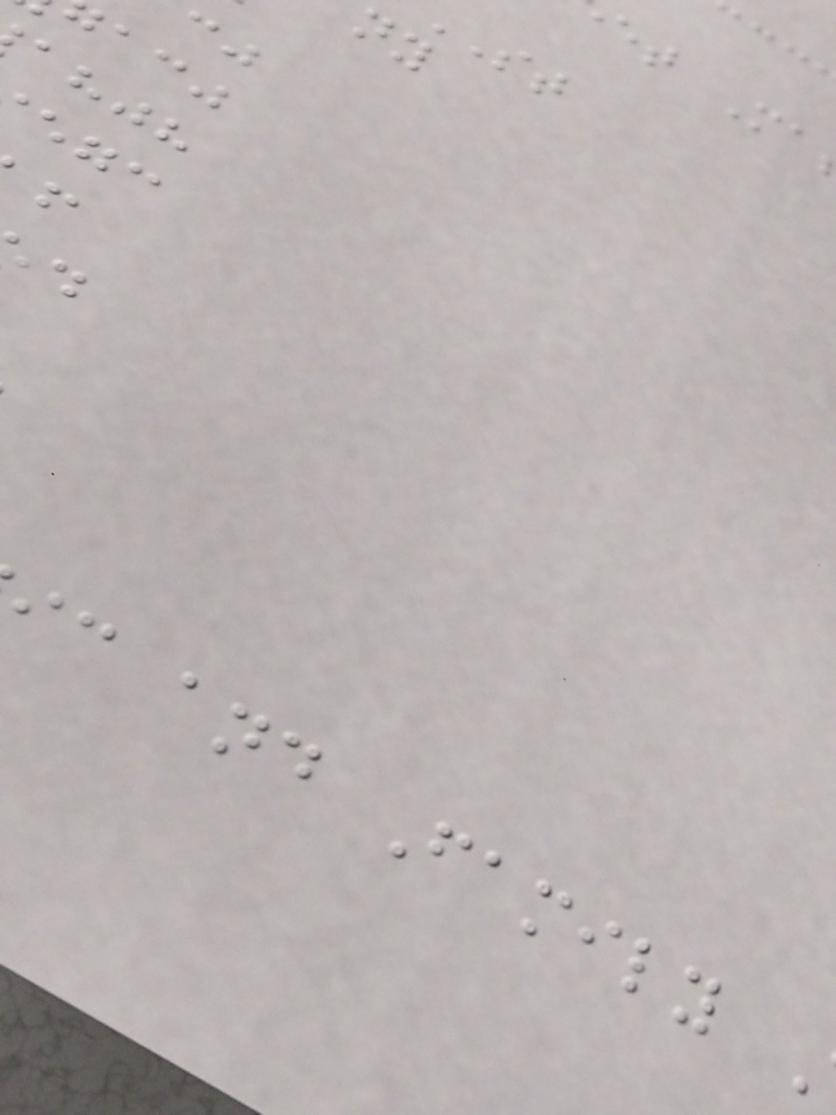et Ma
ahjh
c and Family
